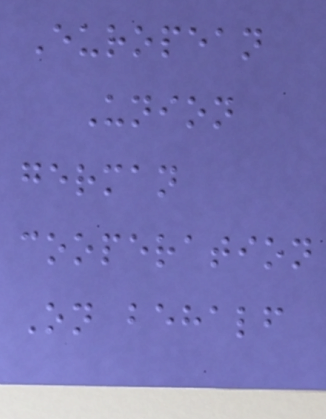European
Union
german
cooperation
On behalf
